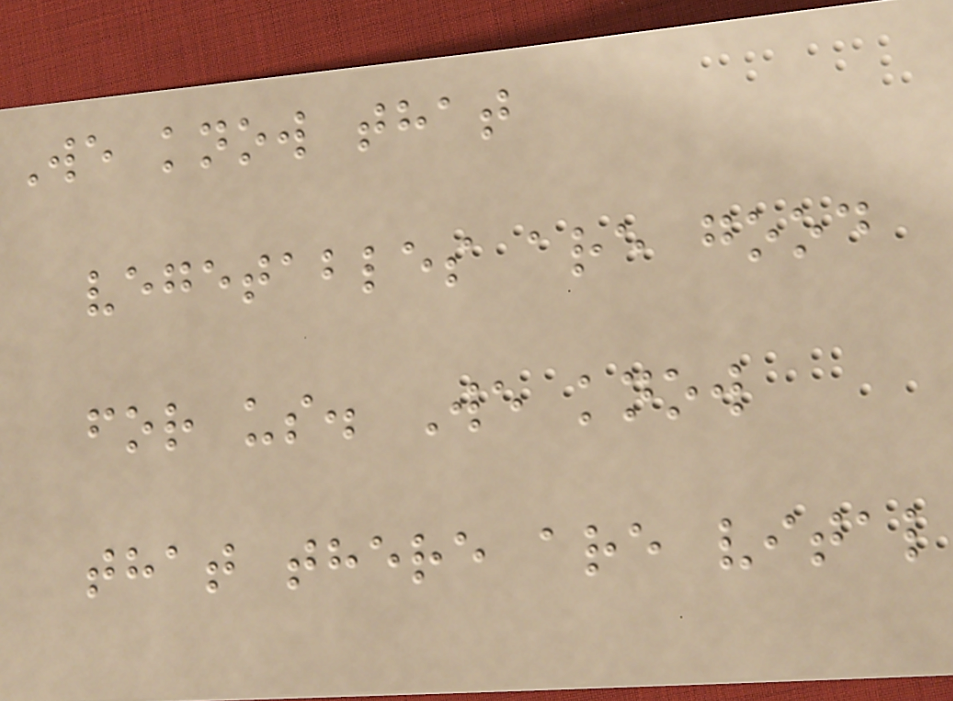We know that
vegetables are good
for us. We know
that there are vital
